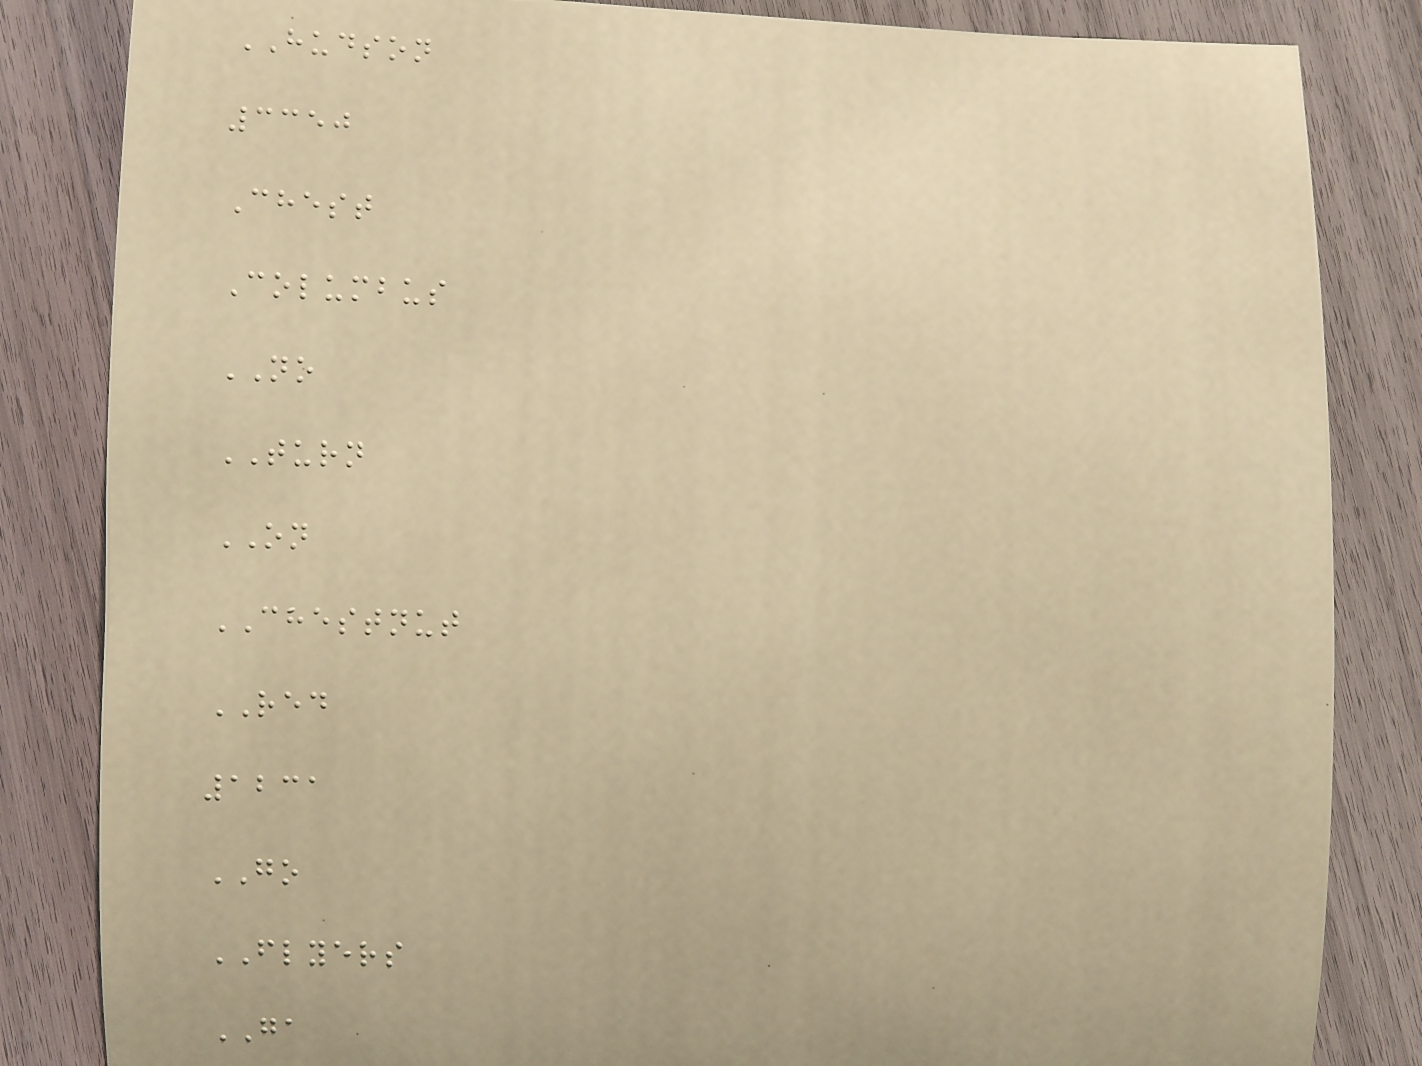HUDSON
3350
Chest
Columbus
NO
TURN
ON
CHESTNUT
RED
1231
GO
FLYERS
GA
